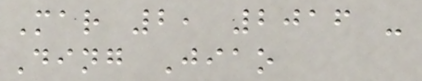Mar 2, 2016 -
Ding Jiao
